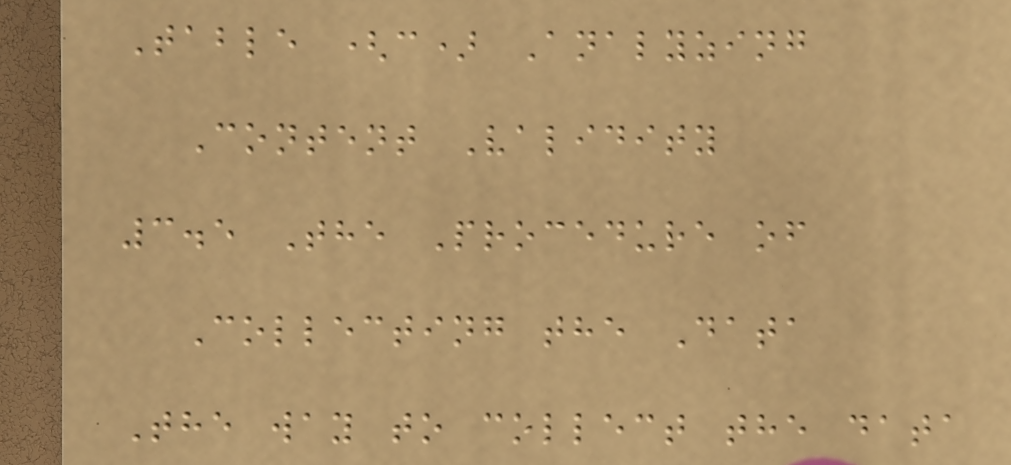Table (c) Analyzing
Content Validity
3.5 The Procedure of
Collecting the Data
The way to collect the data
